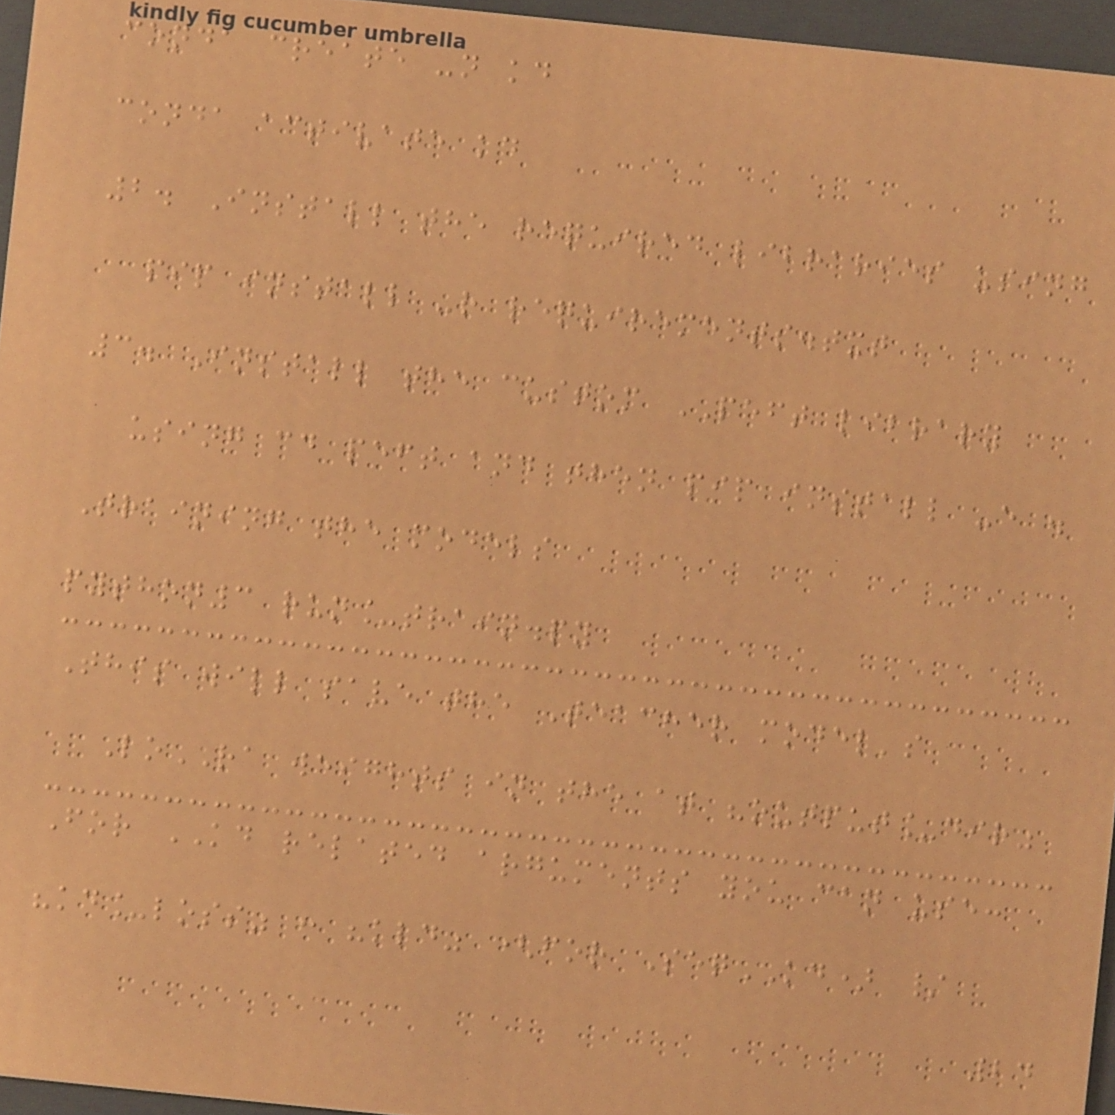conda create -n kd
conda activate kd
2. Install the required libraries using
pip install -r requirements.txt
3. Install the custom PEFT library
using cd peft and then pip install -e .
Training the models
python3 run_train.py
This will save the Teacher model's
LoRA weights in the at "output_dir"
For KD related arguments you can use:
"kd_loss" : "kld" (for SeqKD) /
24
